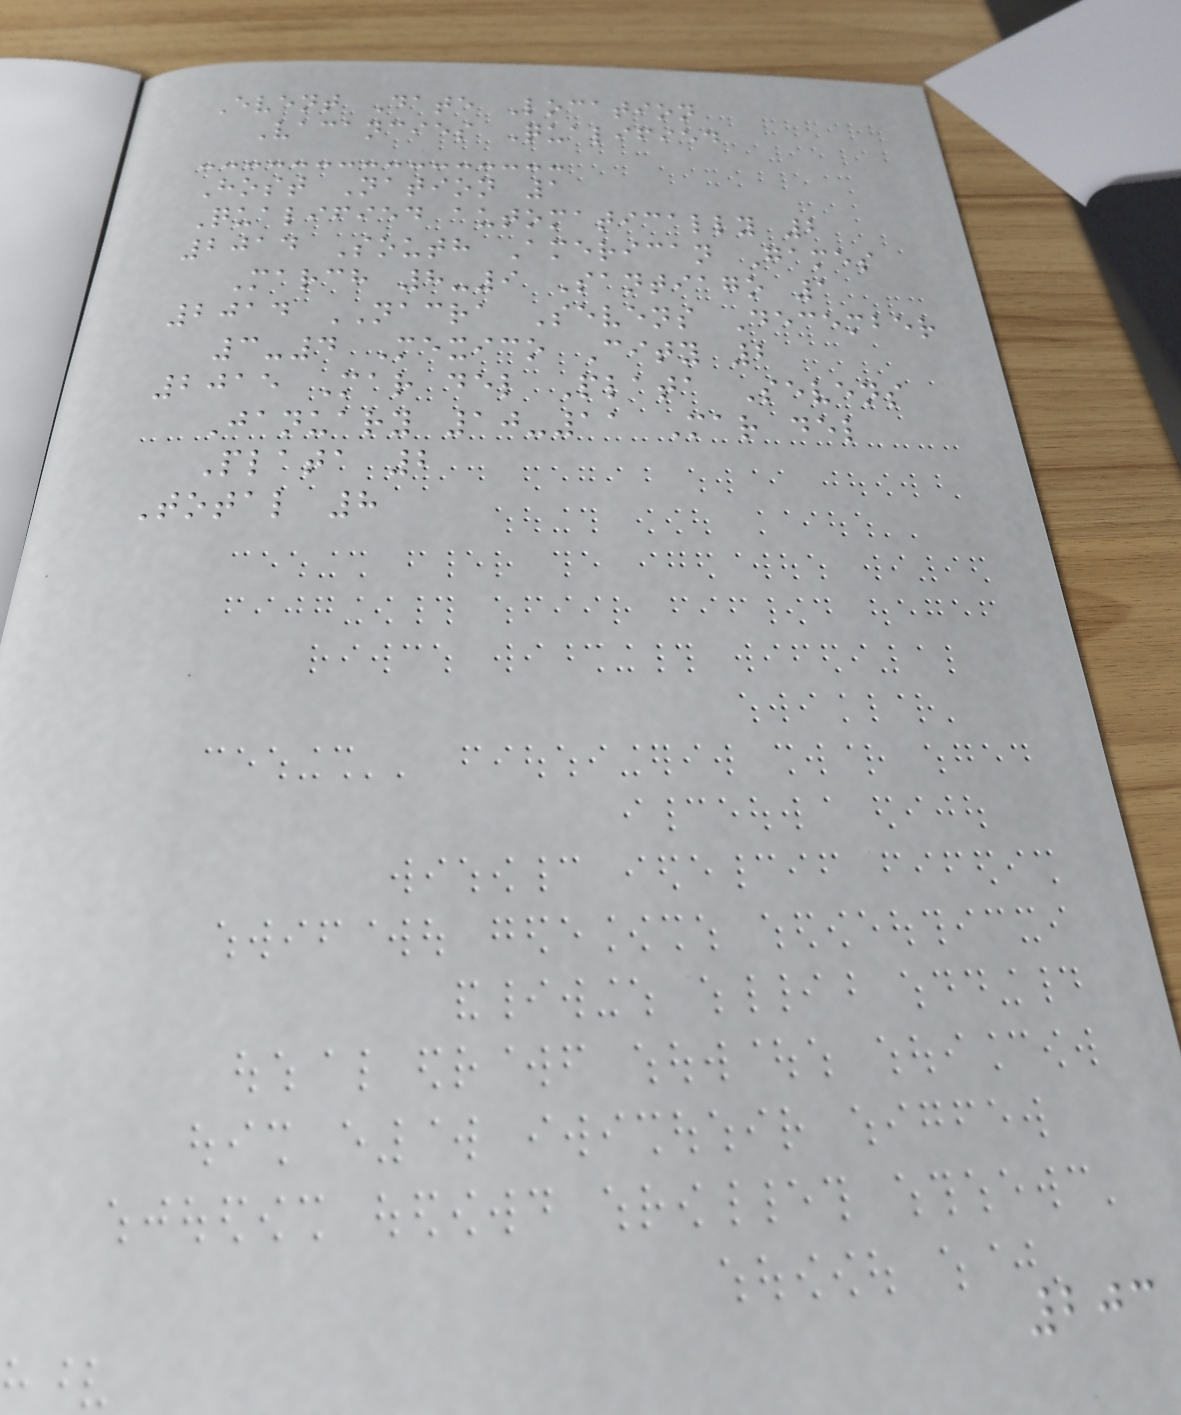Event Date Location
Vacancies Qualified
Host Nation 1
Qualified automatically 2
2014 South American Games
March 8-9 Santiago 1
2014 NACRA Sevens December
3-4 Mexico City 2
2015 Mar del Plata Sevens
January 10-11 Mar del
Plata 2
Total 8
203
